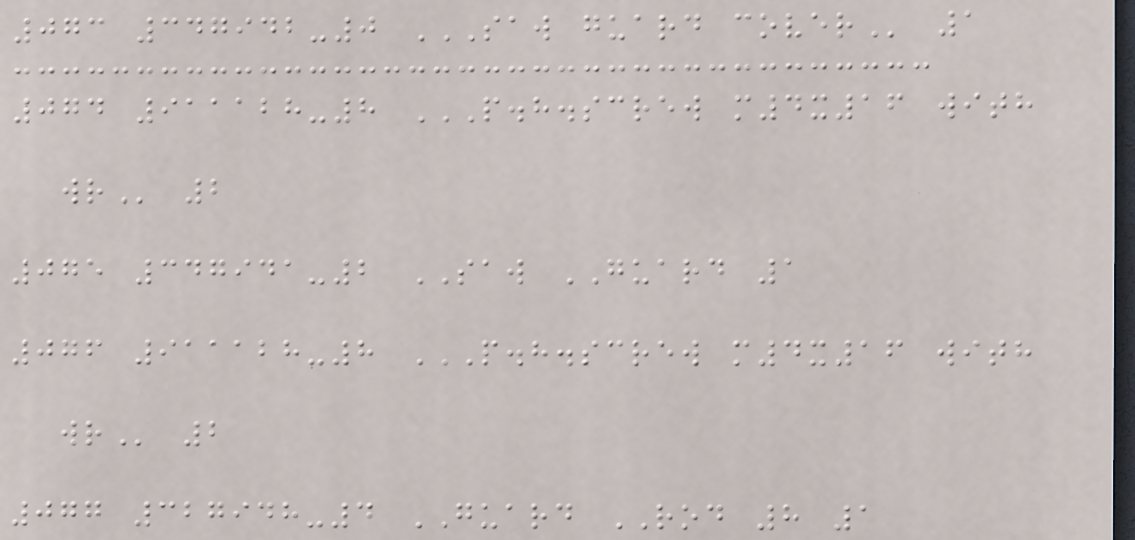073 347942-0 SAW GUARD COVER 1
074 911128-8 P.H.SCREW M4X16 WITH
WR 2
075 347941-2 SAW GUARD 1
076 911128-8 P.H.SCREW M4X16 WITH
WR 2
077 327948-4 GUARD ROD 8 1
